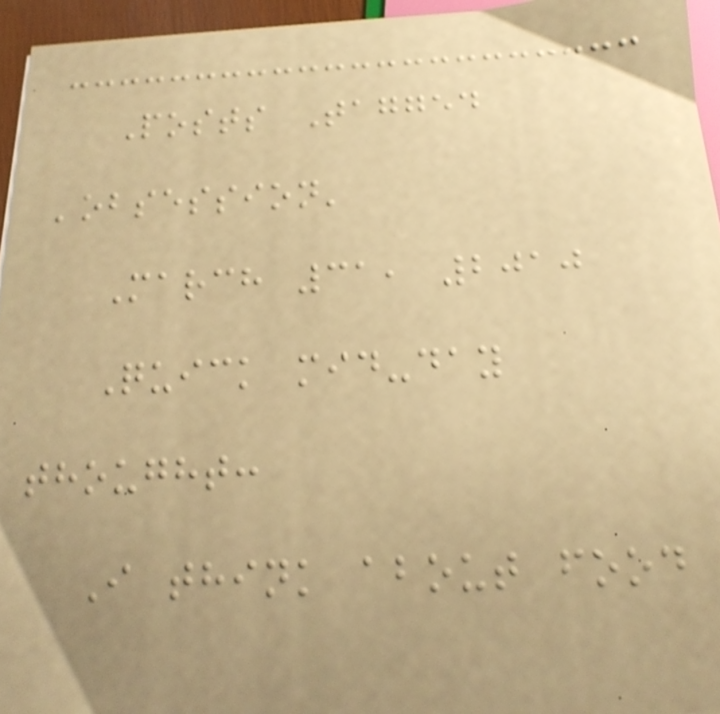Posts Tagged
'obsession'
March 31, 2010
Quick mid-day
thought:
I think about food
